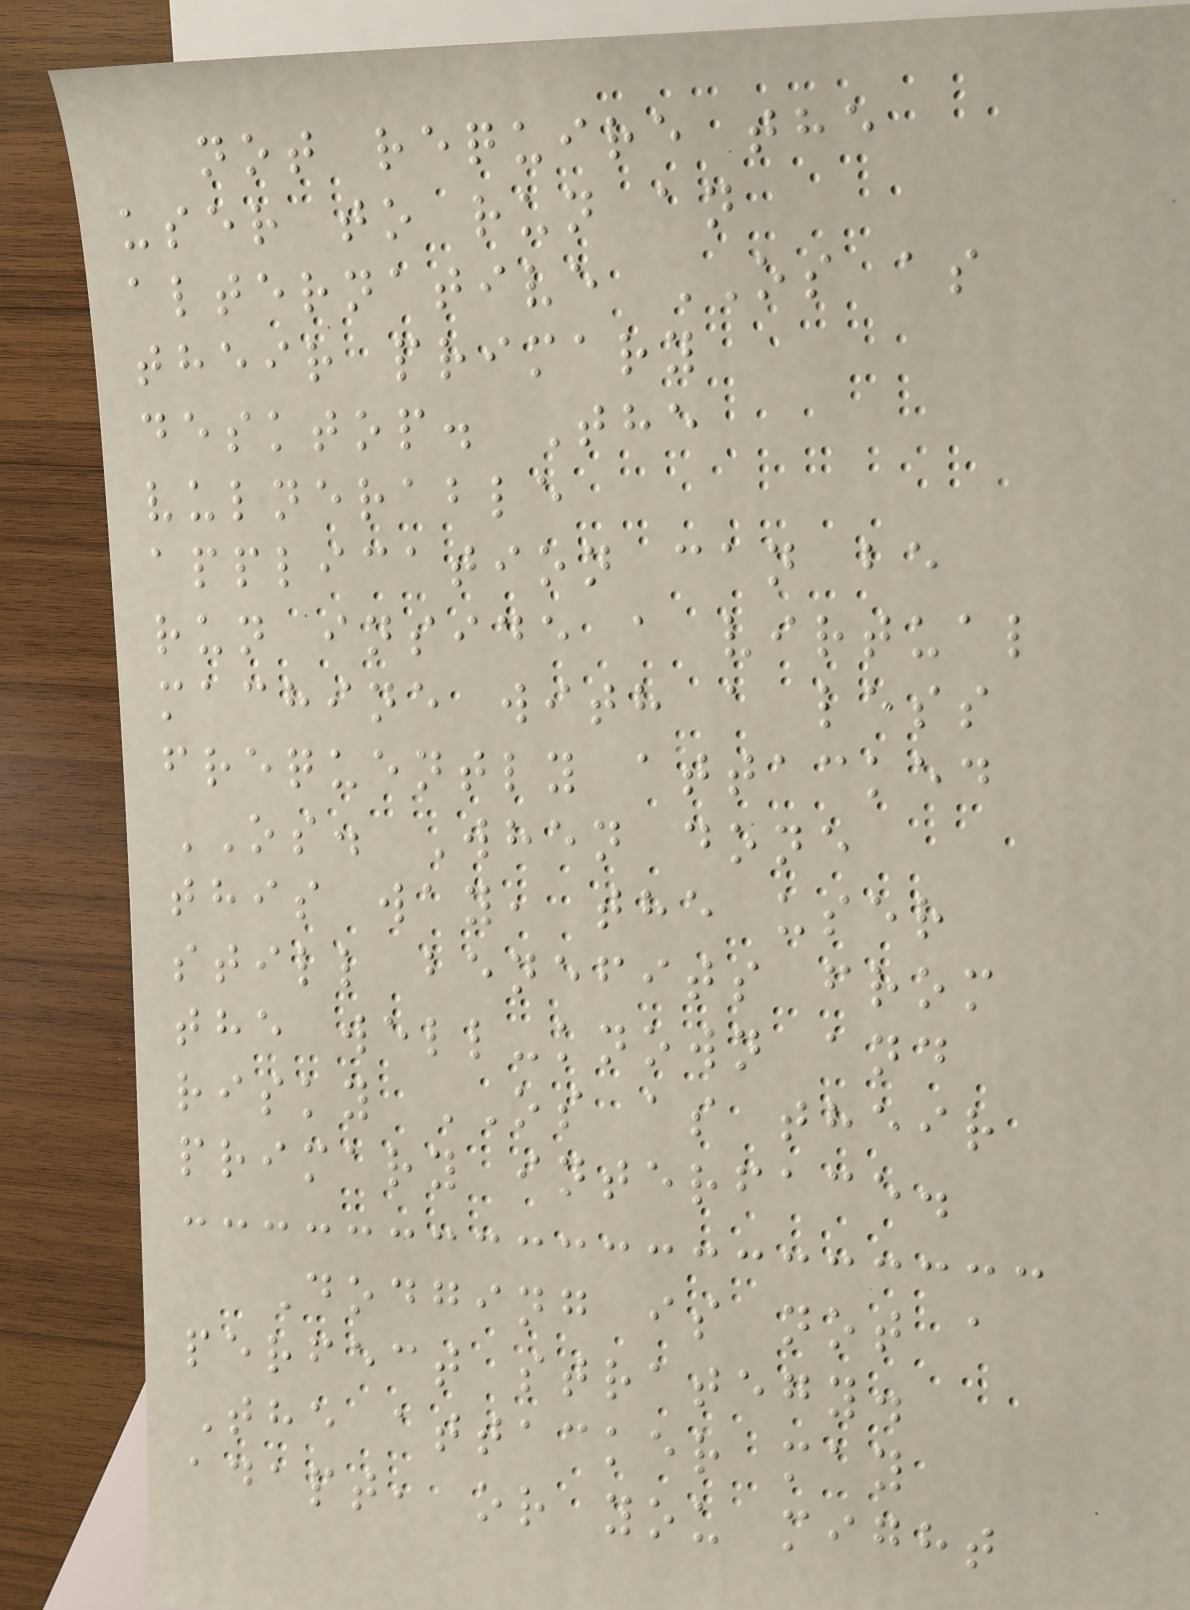not require the
user to run an
alternative OS as
their primary
desktop. The
vulnerable
application can be
run inside a virtual
machine with a less
frequently attacked
OS. When done
this way, the user
still benefits from
the well-known and
risky OS as their
primary interface.
Dodging is not a
perfect strategy.
The attacker may
adapt, or you might
